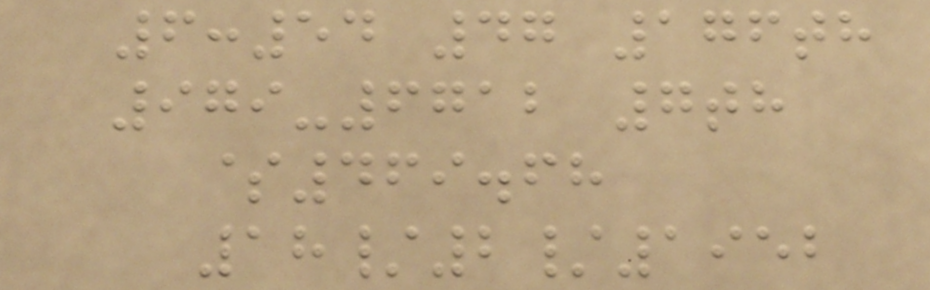6:54 47 176th
979-6712 7th
$469.68
18/2/1952
